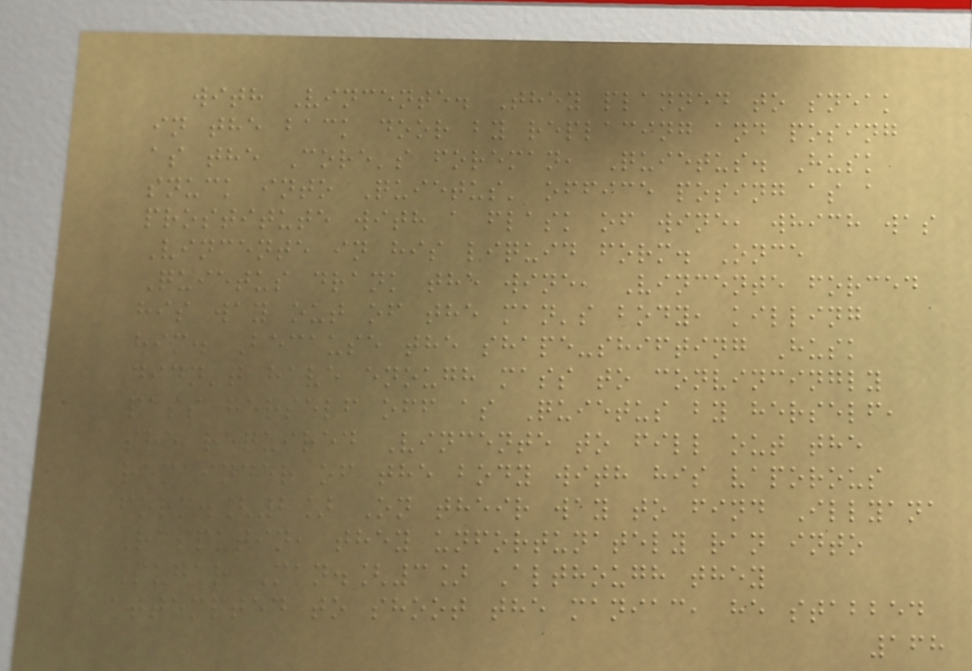with Vincente. They planned to sneak
in the back door by replacing and posing
as the Core's foreman, Quietus. Husk
snuck into Quietus' office posing as a
prostitute with a flask of wine, which was
Vincente in his liquid form. Once
Quietus drank the wine, Vincente forced
his way out of the man's body, killing
him. Because the shape-shifting Husk
didn't have enough mass to convincingly
pass herself off as Quietus by herself,
she required Vincente to fill out the
remainder of the body with his vaporous
form.[2] On their way to find Illyana
Rasputin, they unfortunately ran into
Sugar Man.[3] Although they
attempted to shoot the maniac, he stabbed
168
